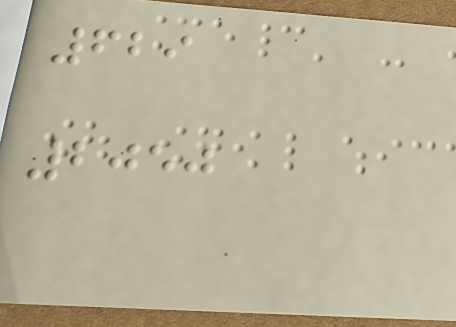629
2050
